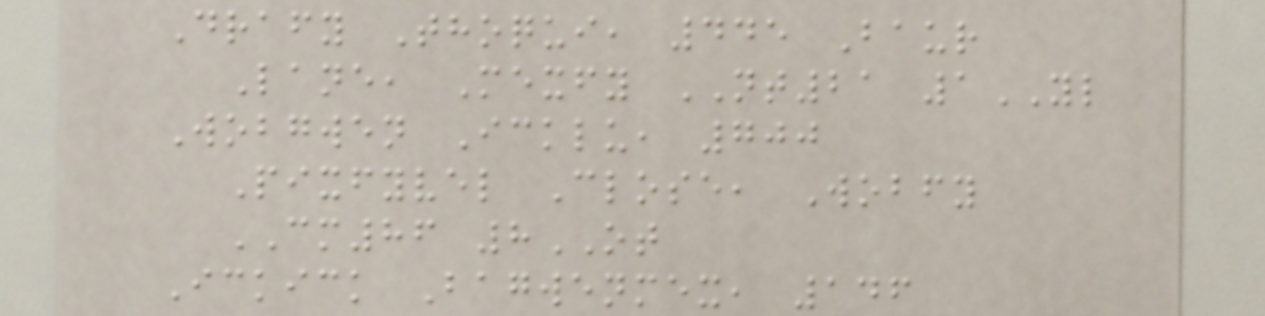Drafy Thoqui, 445 Baur
Lane, Mexfy NT21 1YL
Wobgwen Icklu, 700
Pixfyvel Close, Wobfy
CM86 8OT
Ickick Bagwenmex, 146
